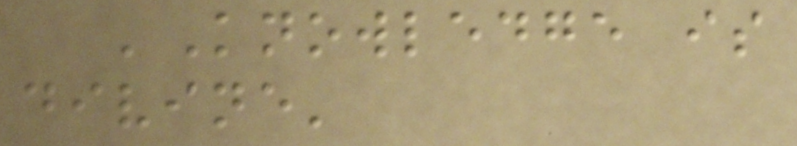'Knowledge is
divine'
